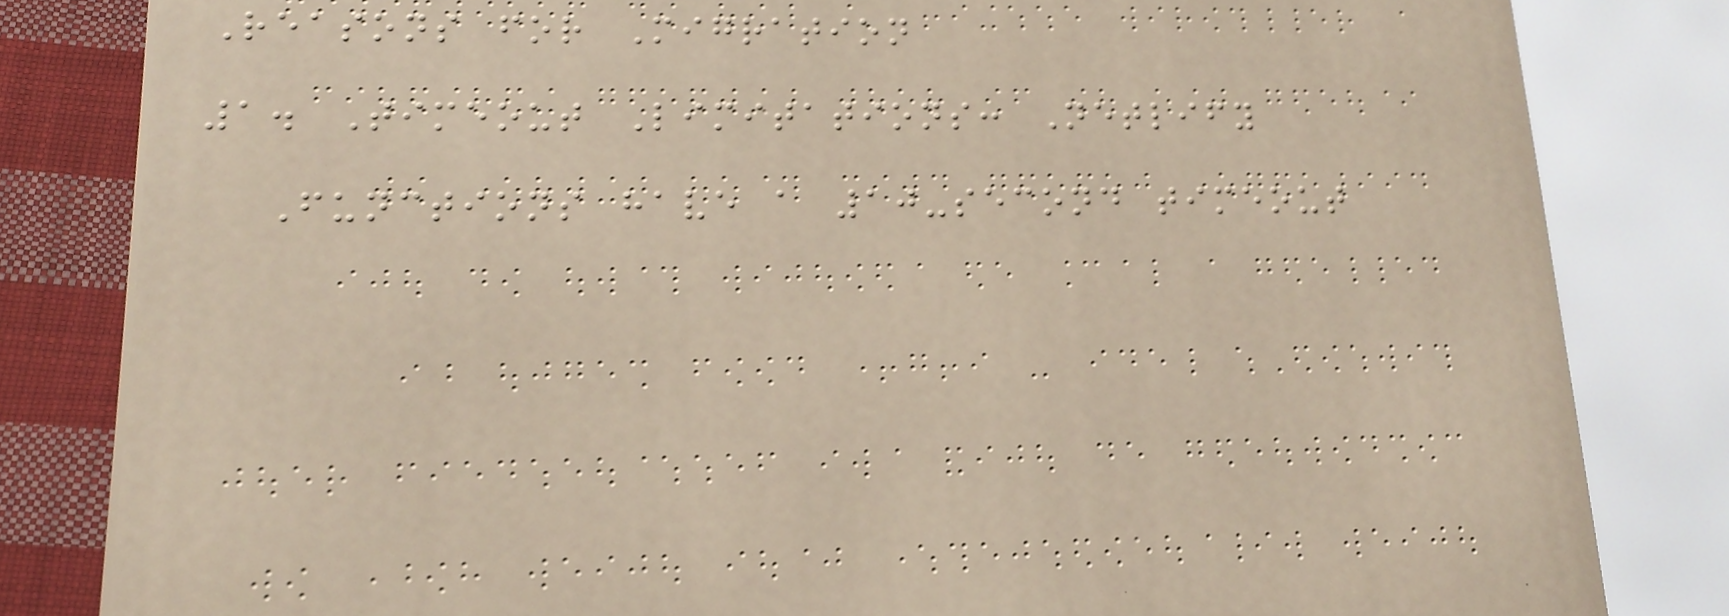Reasons for Migration
1. Timeout Limitations: Netlify
Functions have a 10-second timeout
